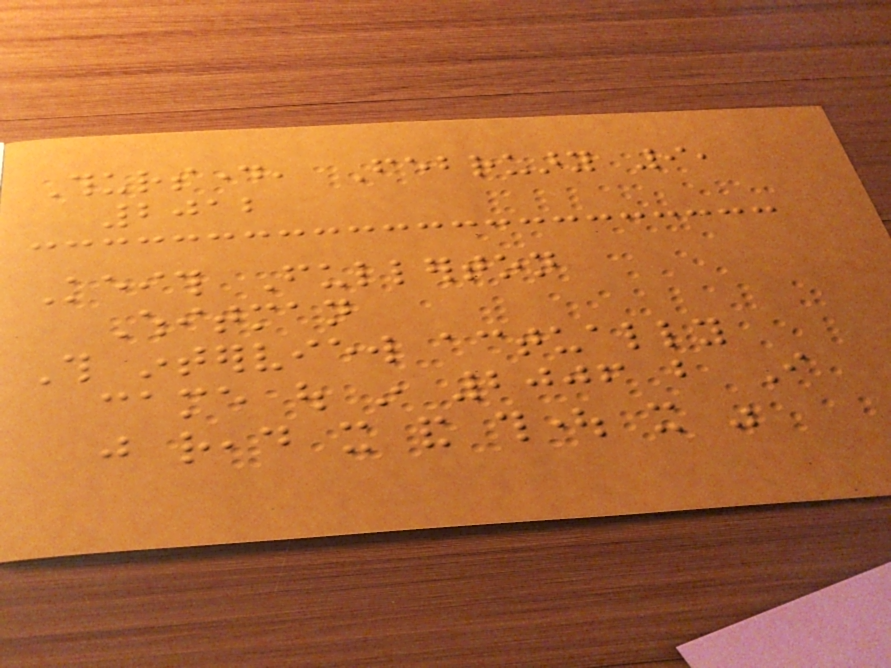Thursday, February 9,
2012
Keith Fullerton
Whitman
This interview actually
came out in 2006 but I
just read it and thought it was
